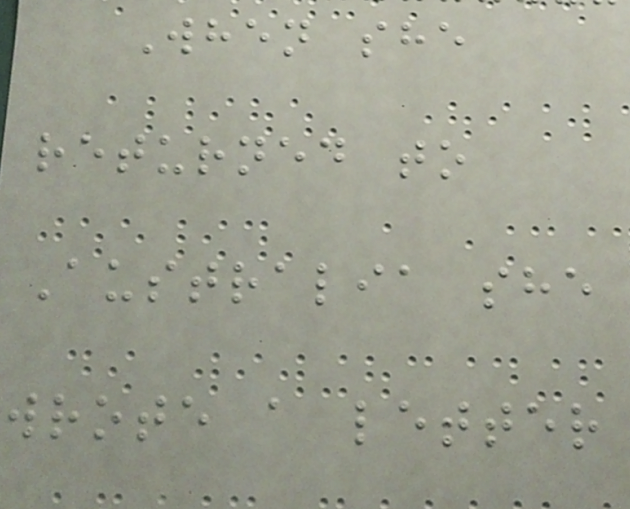When she
returned to
Australia she
wrote a letter
